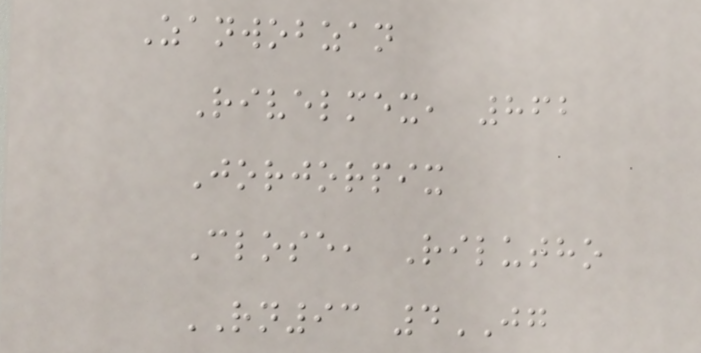Zanwobzan
Rivelmex, 862
Jorjorpix
Close, Rilutho
RN93 4JG
